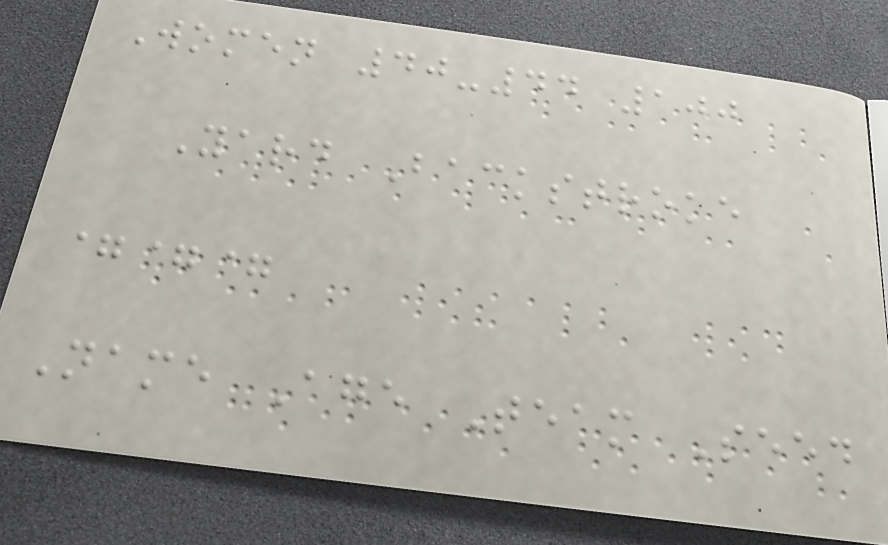Women 40-44 100
Yard Backstroke
===
Name Age Team Seed
